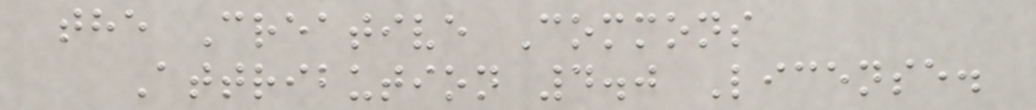the Creative Commons
Attribution 4.0 License.
